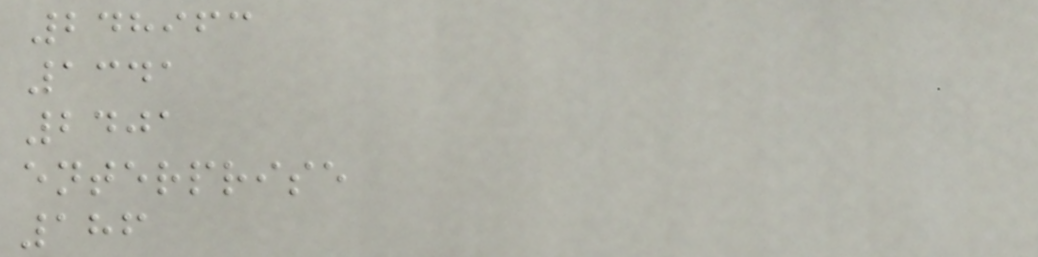248963
1341
2401
enterprise
186
